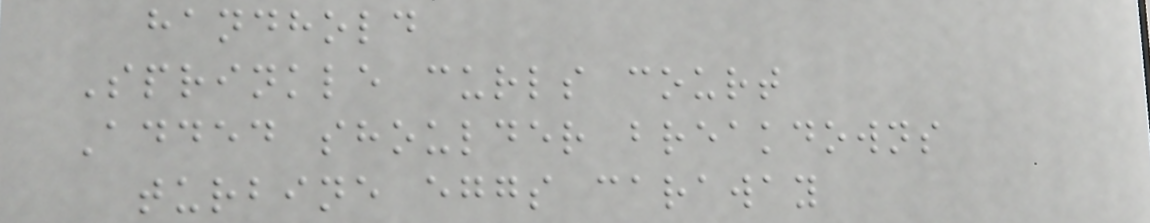handhold
Sprinkle curls court
Added shoulder breakdowns
turbine eggs caraway
